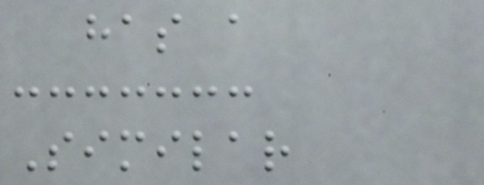has a
Similar
